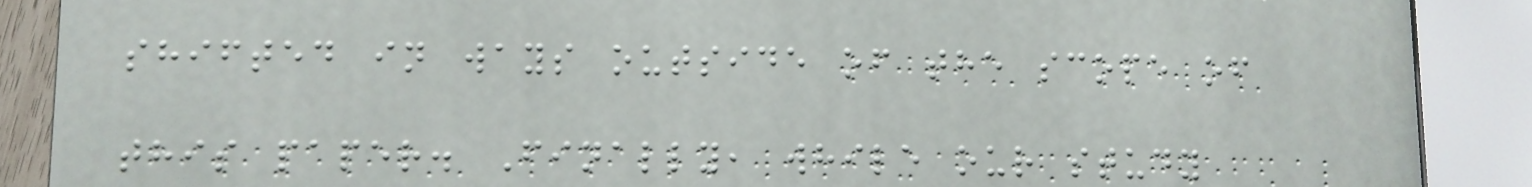shifted in ways outside of the scope of
this paper. Finally, while our study
